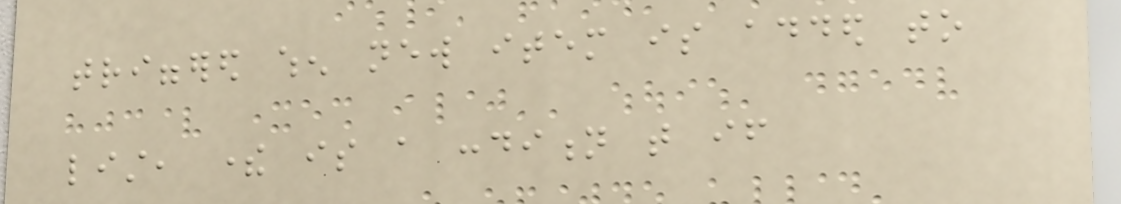triggered when new item is added to
list, there is a condition that if
